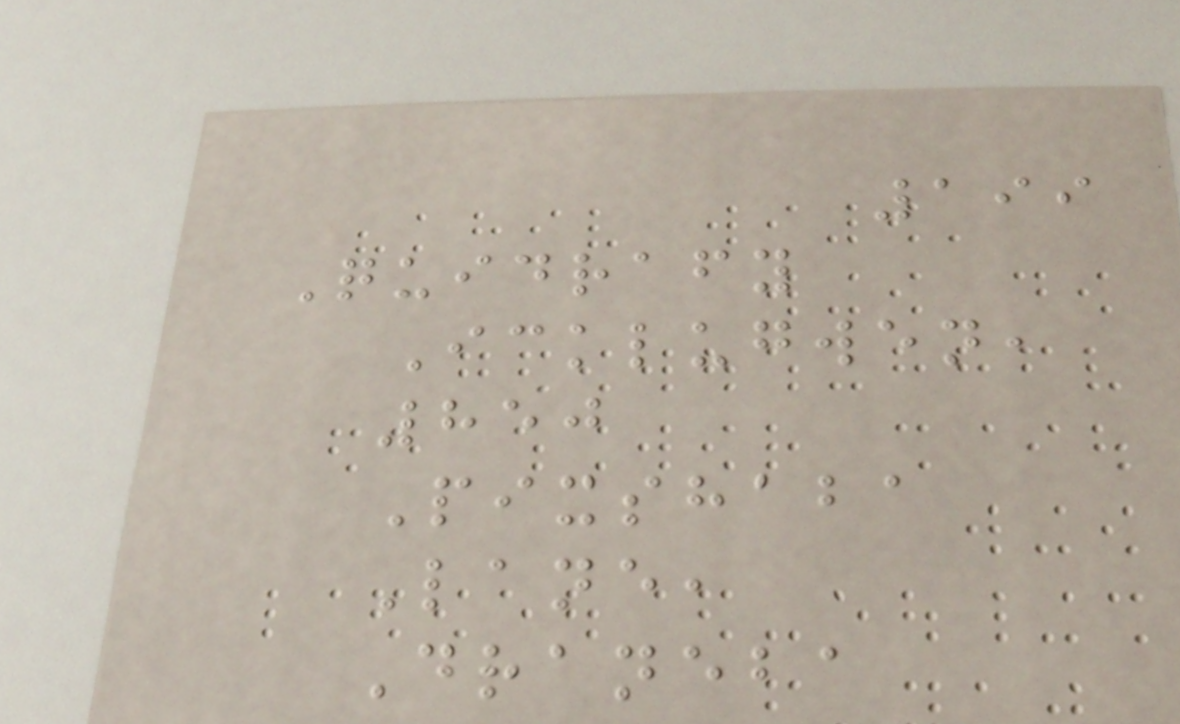199
Quidrafy
Icklugwen,
850
Pixshaba
Lane,
Draneba
